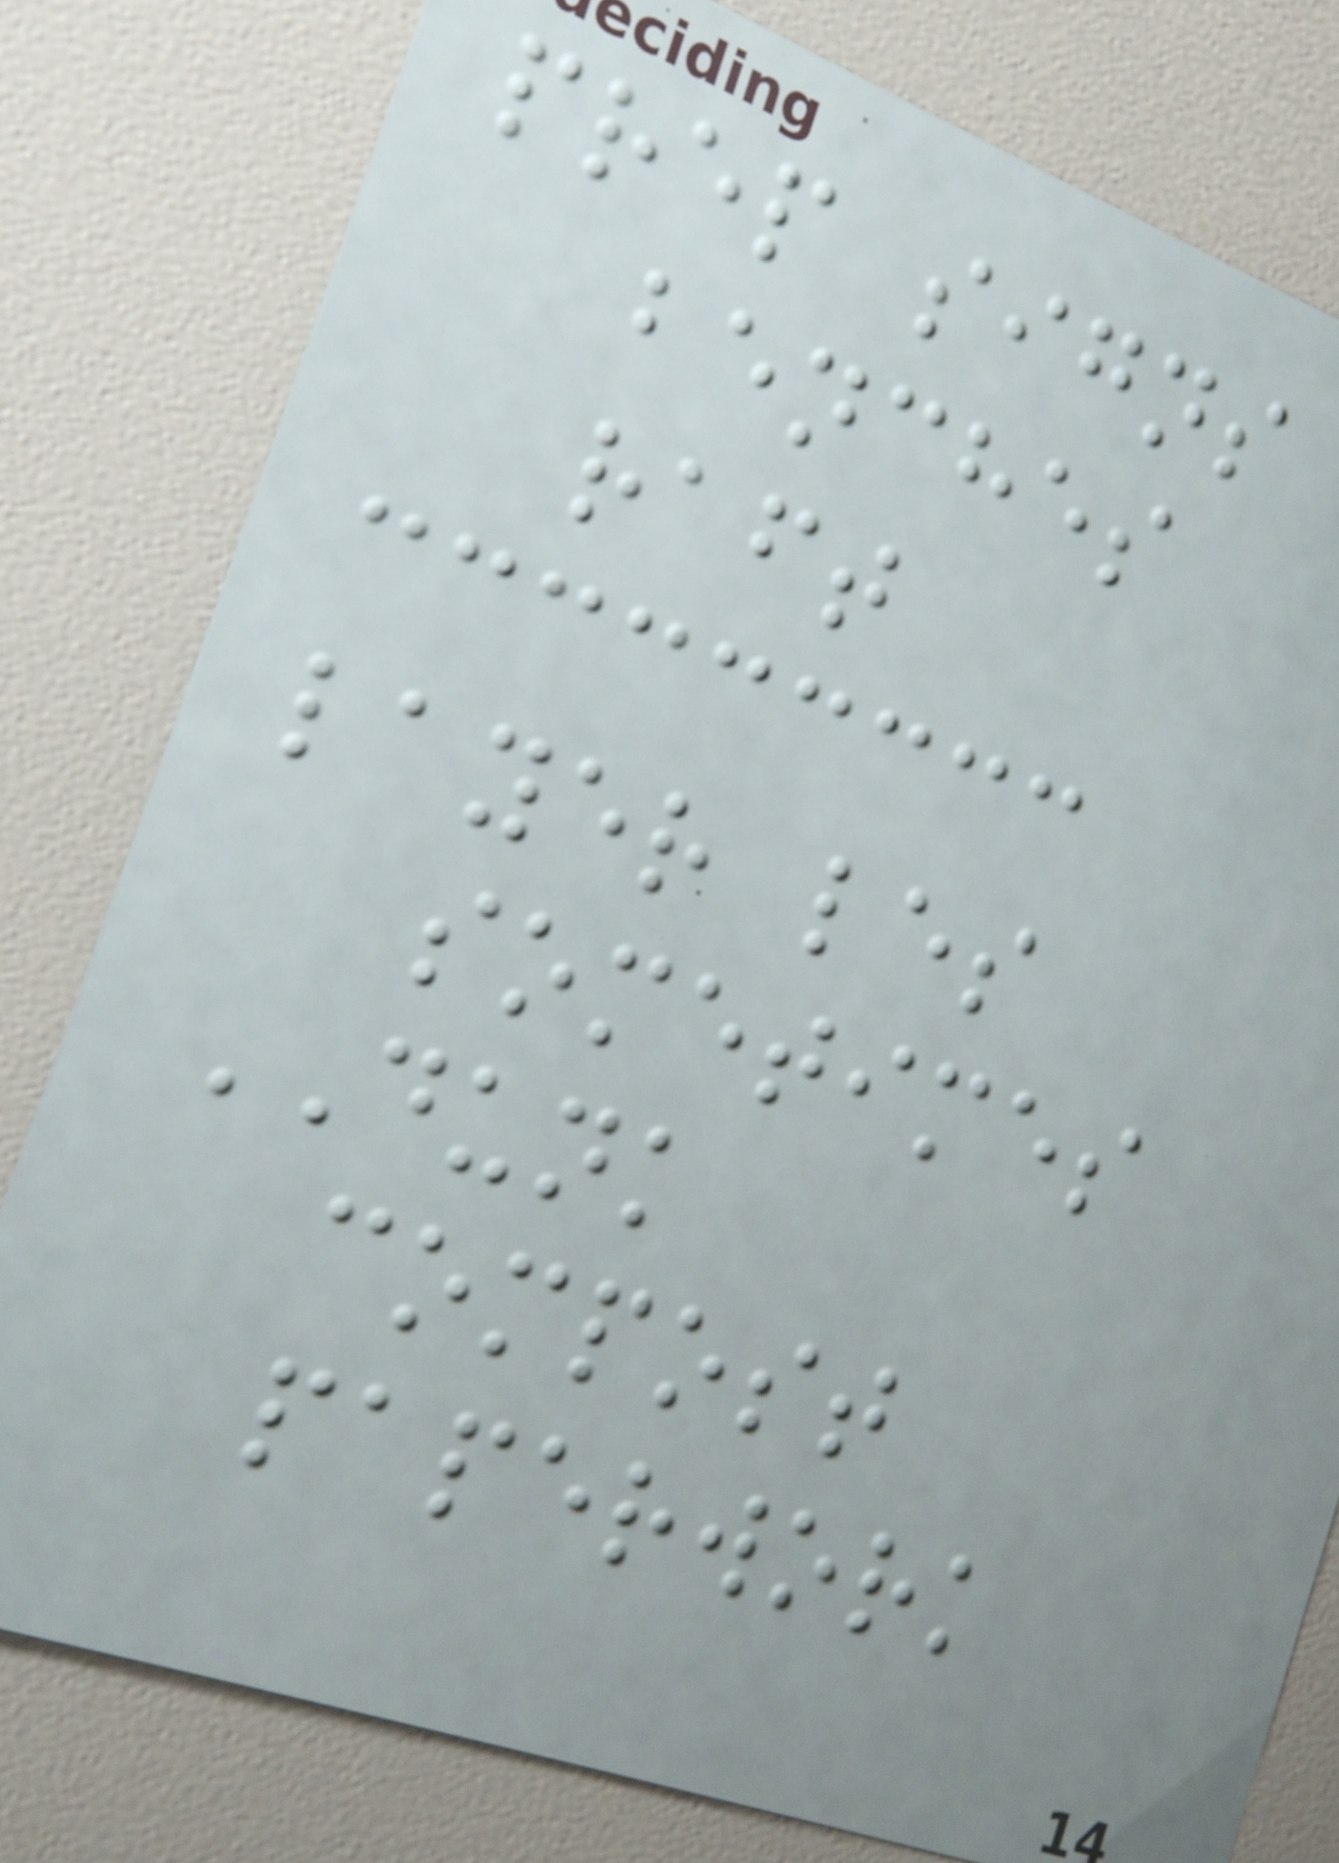prep signs
benches
raft
layer les
sometimes
DUNK
compost
paperwork
